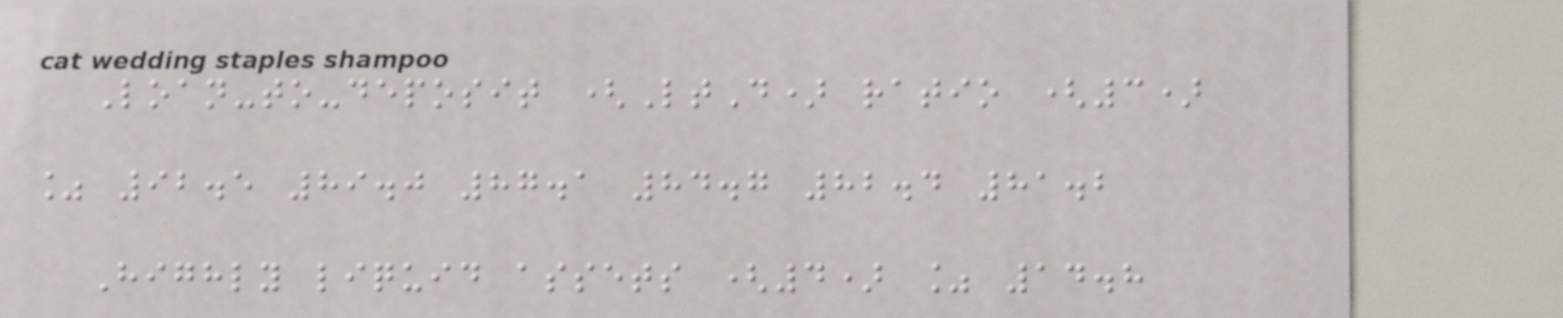Loan-to-deposit (LtD) ratio (3)
% 92.5 89.0 87.1 84.7 82.4 81.2
Highly liquid assets (4) % 14.8
